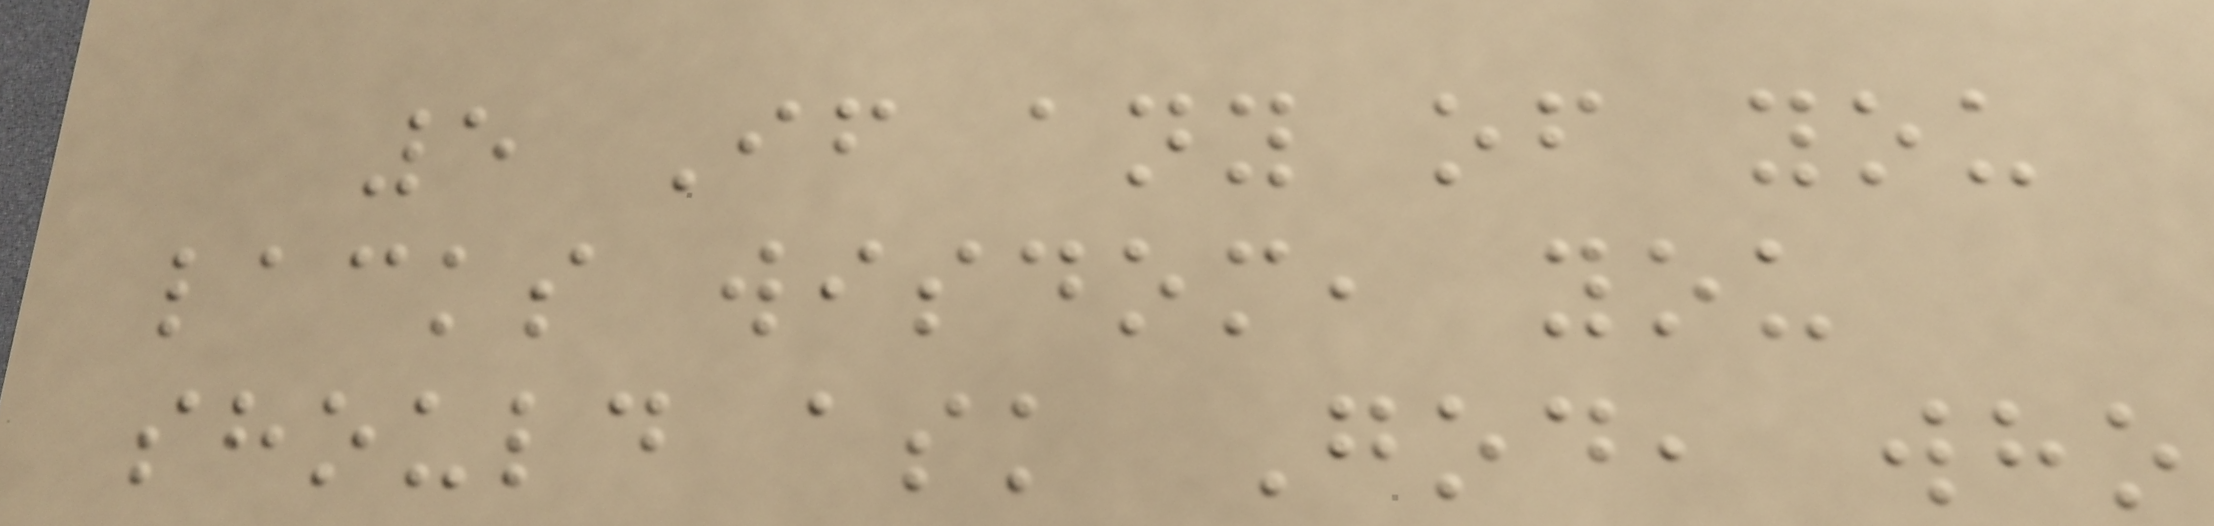5 If any of you
lacks wisdom, you
should ask God, who
